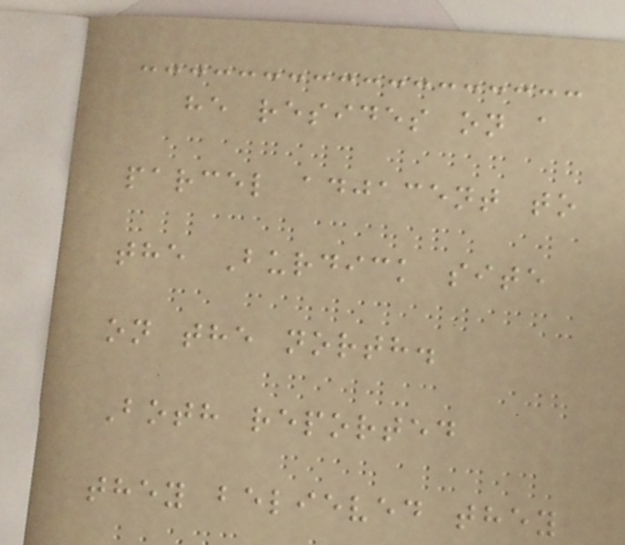he resides on a
parcel adjacent to
the Burdick site
on the north.
Both reported
they believed they
